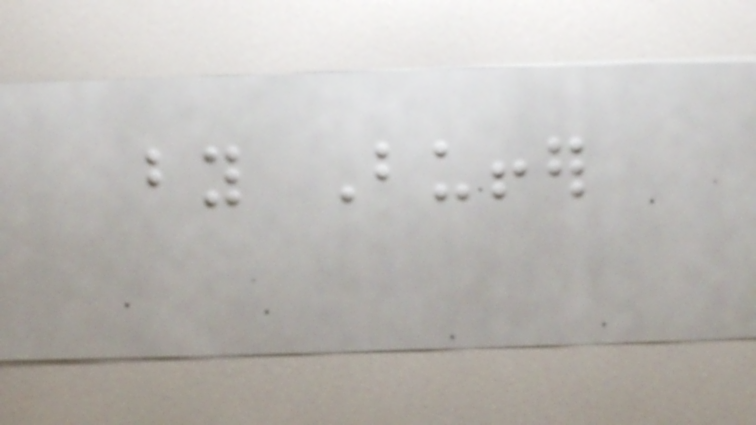by Buffer
